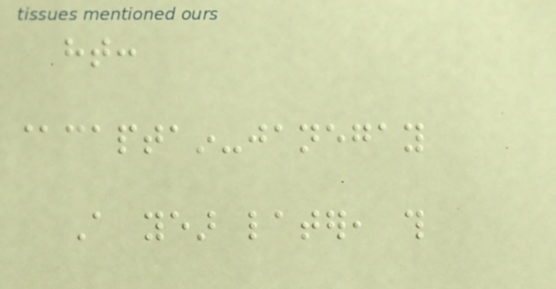ht:
@captain-janegay
A year later, this
